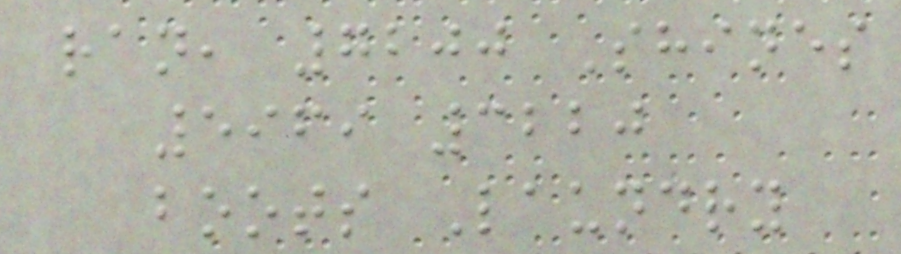ran, 7200 Shines
5969 3220
boots Laundry
